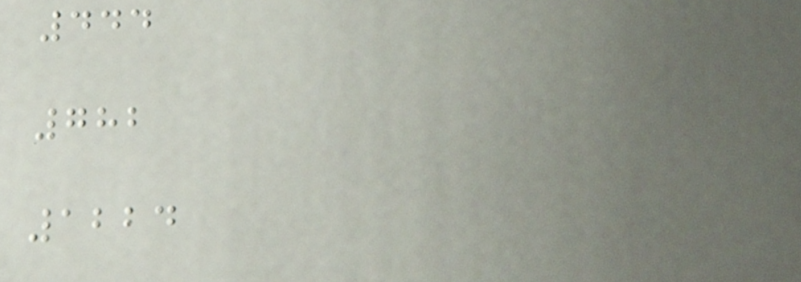444
782
1224
